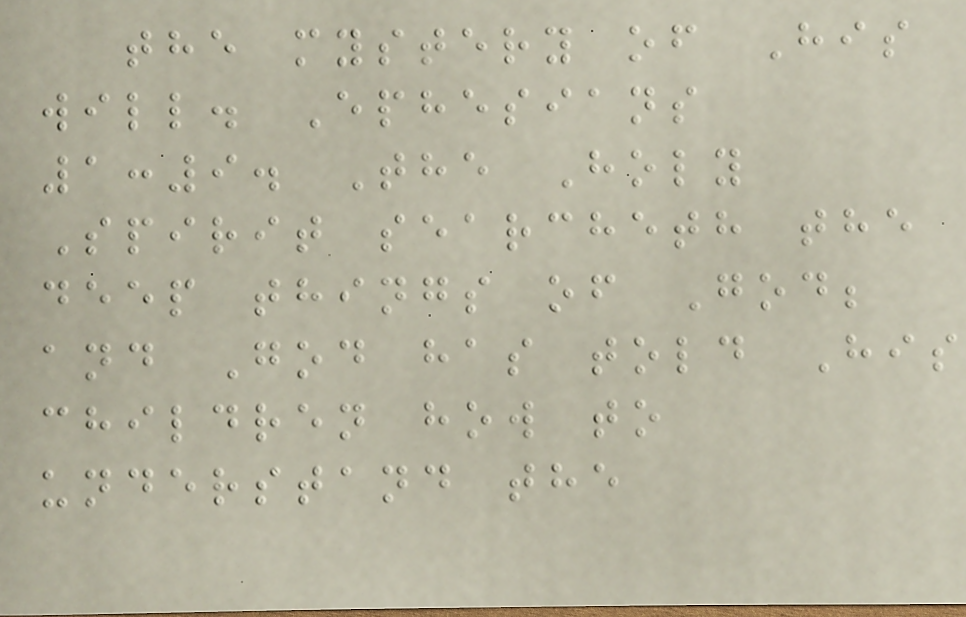the mystery of His
will. Ephesians
1:9. The Holy
Spirit searcheth the
deep things of God;
and God has told His
children how to
understand the
